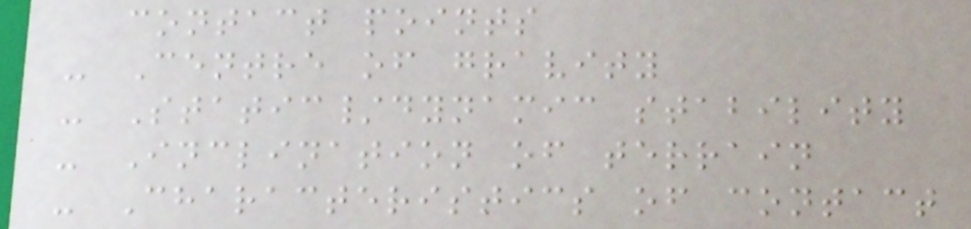contact points
- Centre of gravity
- Static/dynamic stability
- Inclination of terrain
- Characteristics of contact
